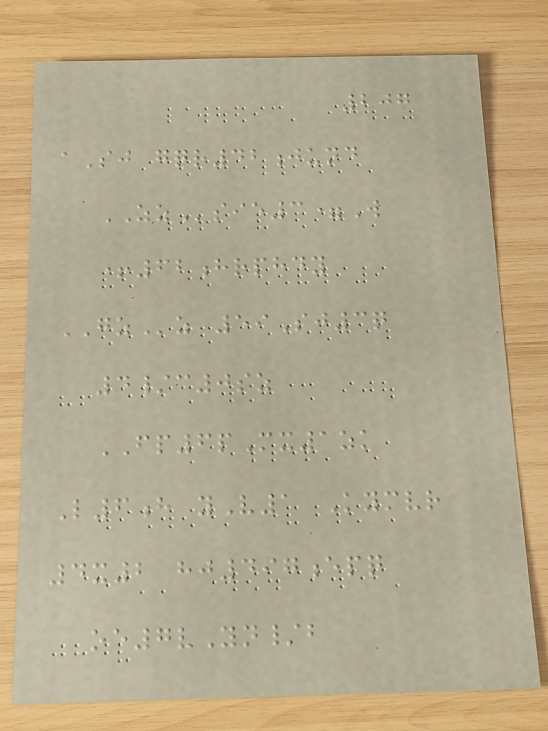207
aSj gqr42jund
ZZsie3=W
+62hrphdy
GZz 59Sj3q
4/c0sz
FP6pMx1zk
L6h yV1 Kymvr
4x2 hj497epq
oe7vYn/b
